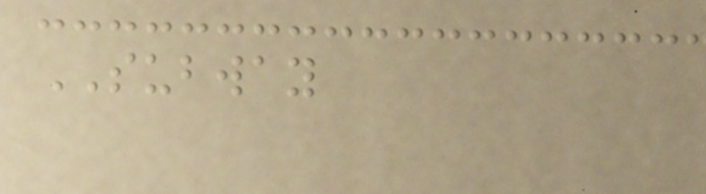SUBWAY
